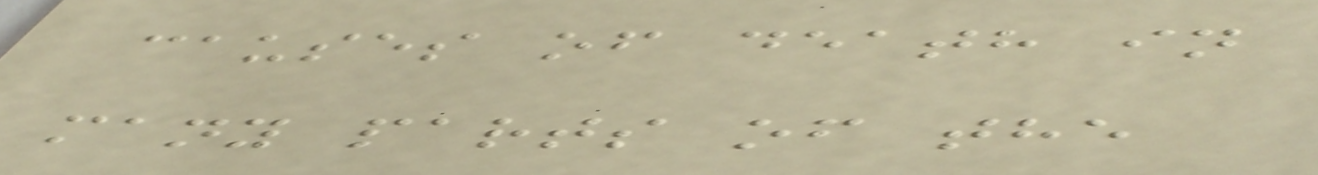causes of death in
many parts of the
